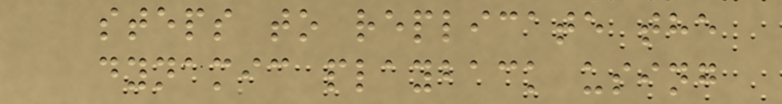steps to replicate the
dynamic playback using
